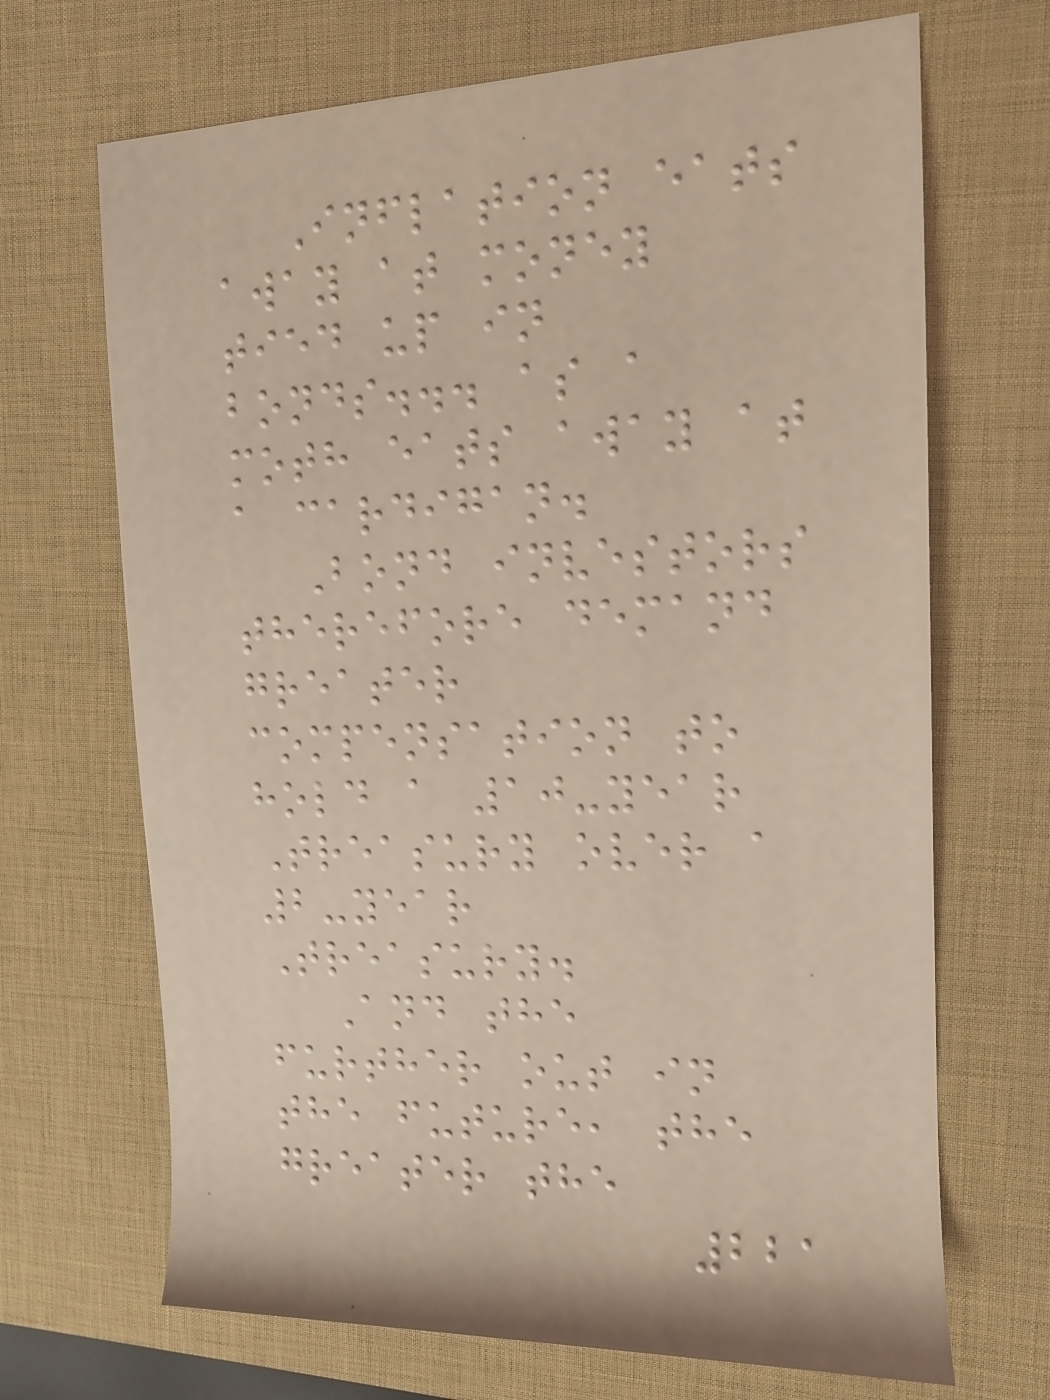Inflation eats
away at money
tied up in
bonds... as a
moth eats away at
a cardigan.
Bond investors
therefore demand
greater
compensation to
hold a 10-year
Treasury over a
2-year
Treasury.
And the
further out in
the future, the
greater the
221
